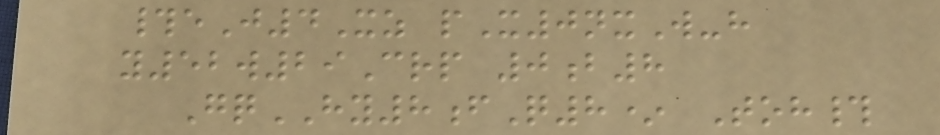#eJ4Xz pX0nxW-h
y52w29Crp 0b8
GqHY8fQ8* Toh#
